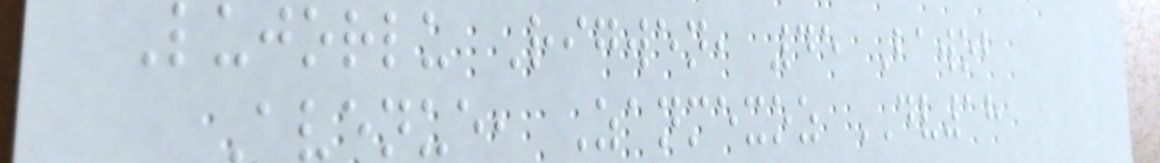Lujorlu Rigwen, 45 Bawob
Avenue, Zanmexoz DV18
